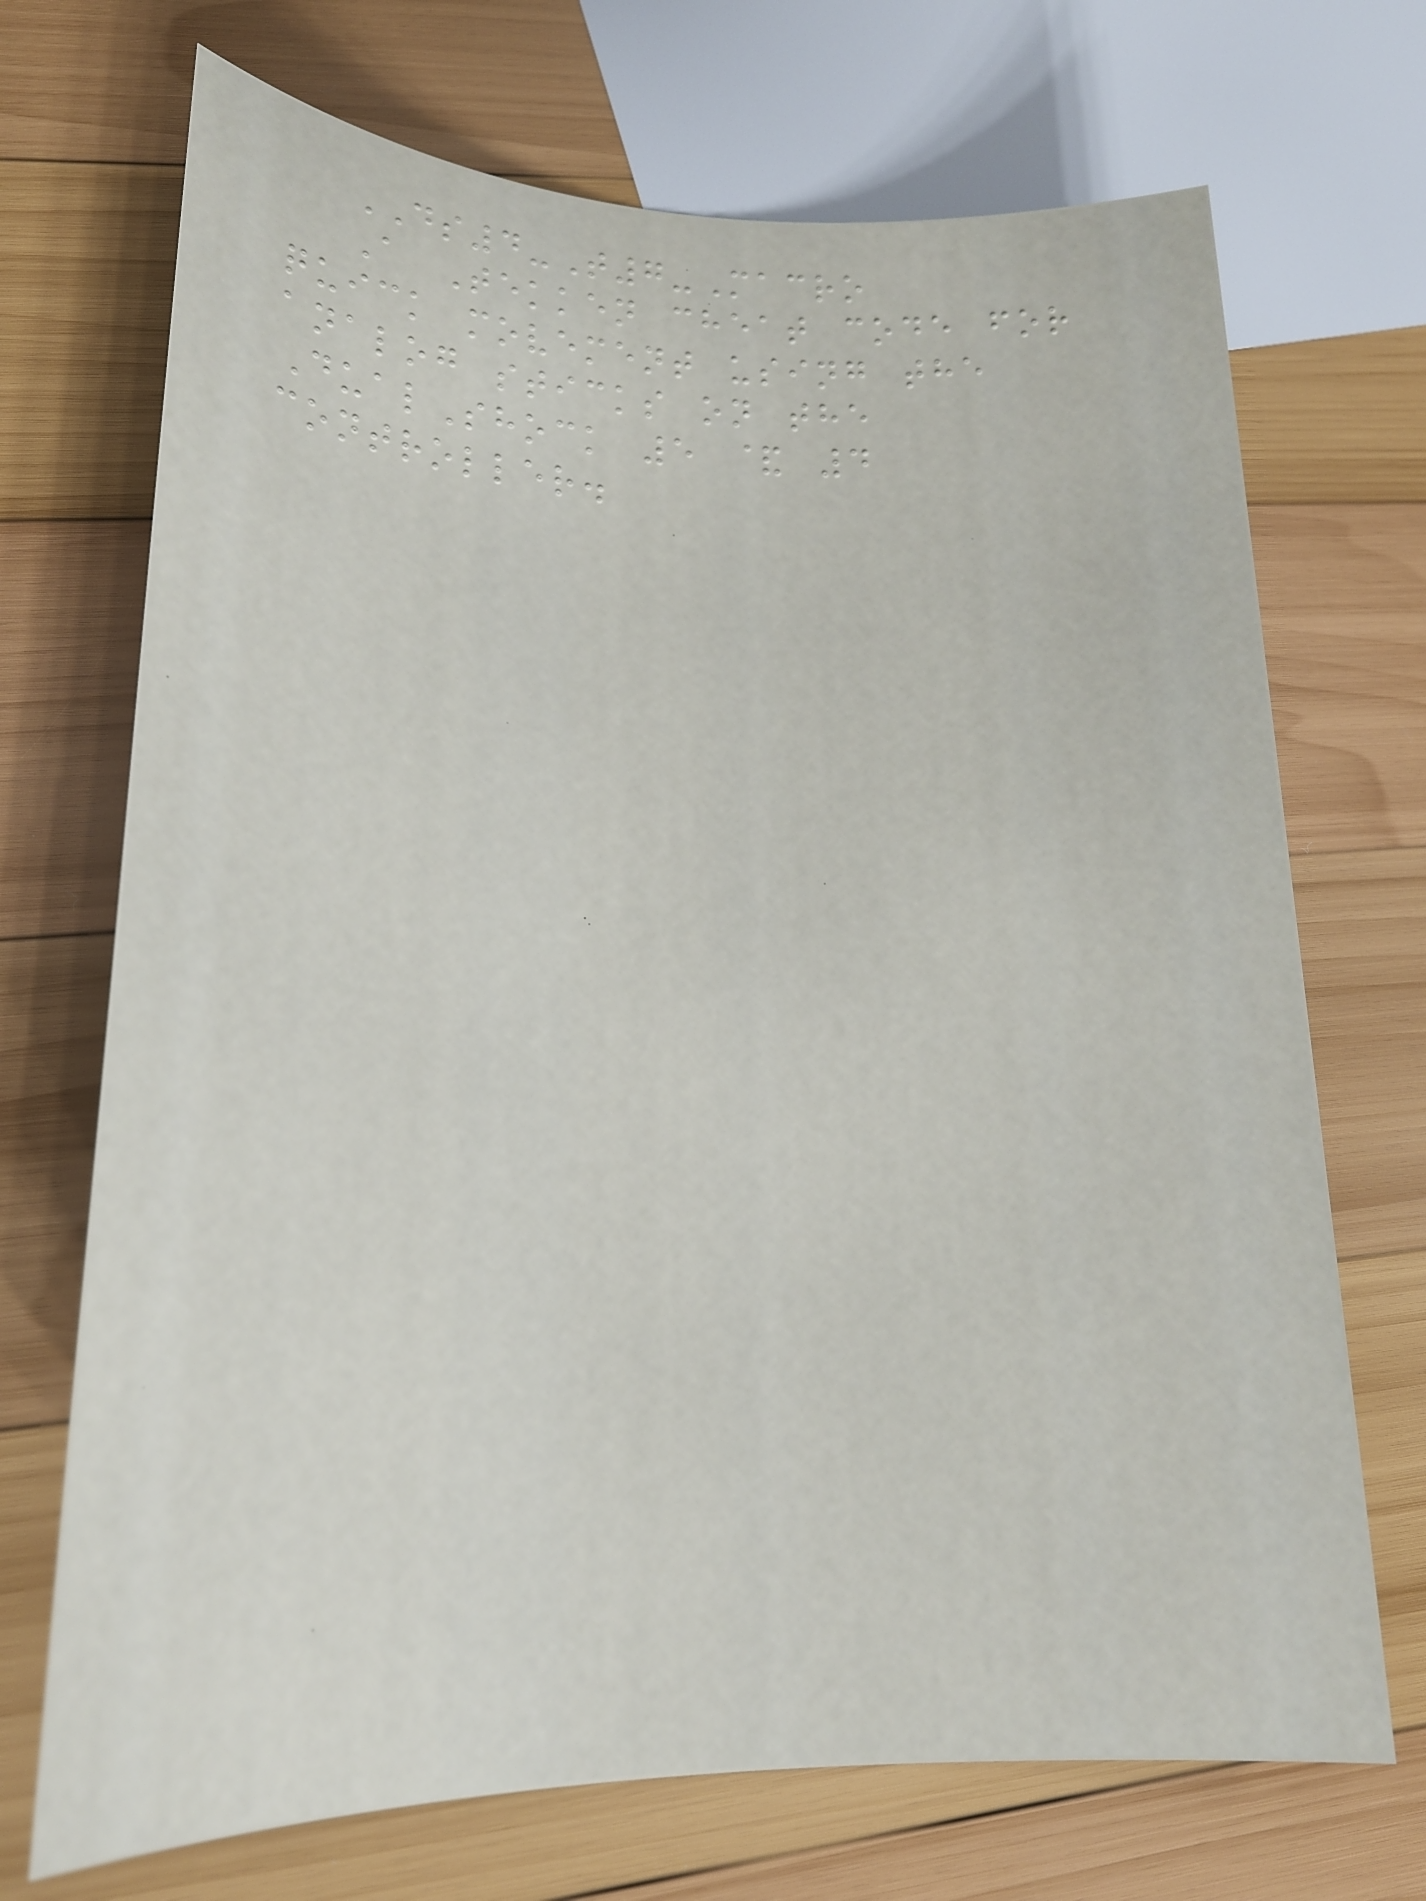DS4-T7-Macro
A Tekken cheat code for
quick movement using the
analog sticks on the
DualShock 5 & 4
controller.
